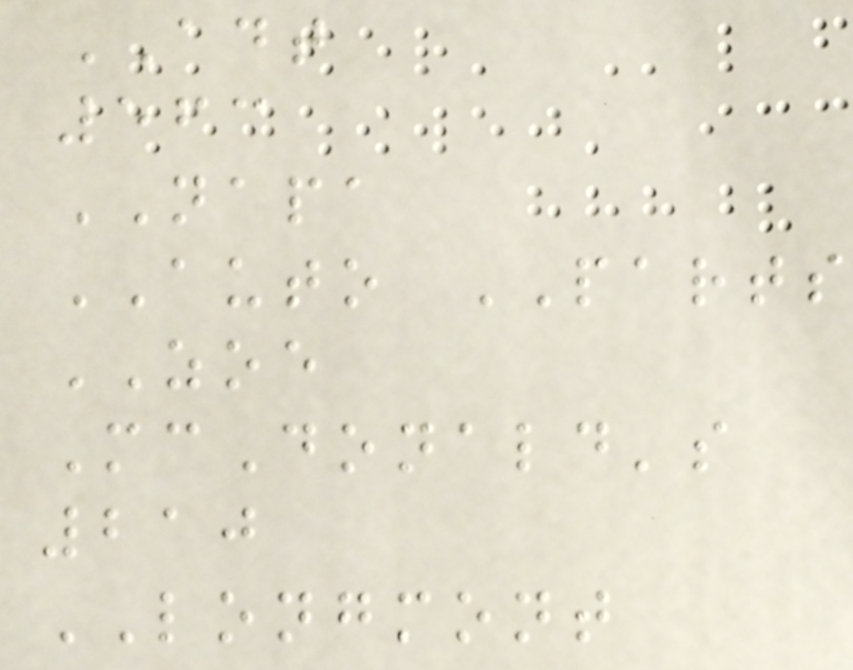ADT
563
NAPA
AUTO PARTS
ZOE
McDonald's
210
LONGMONT
